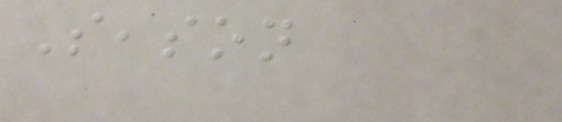Season
